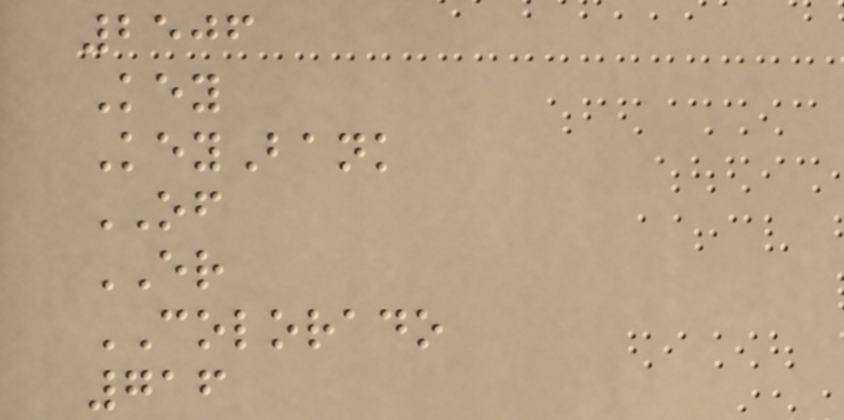2506
Key
KeyBank
OF
ER
COLORADO
716
